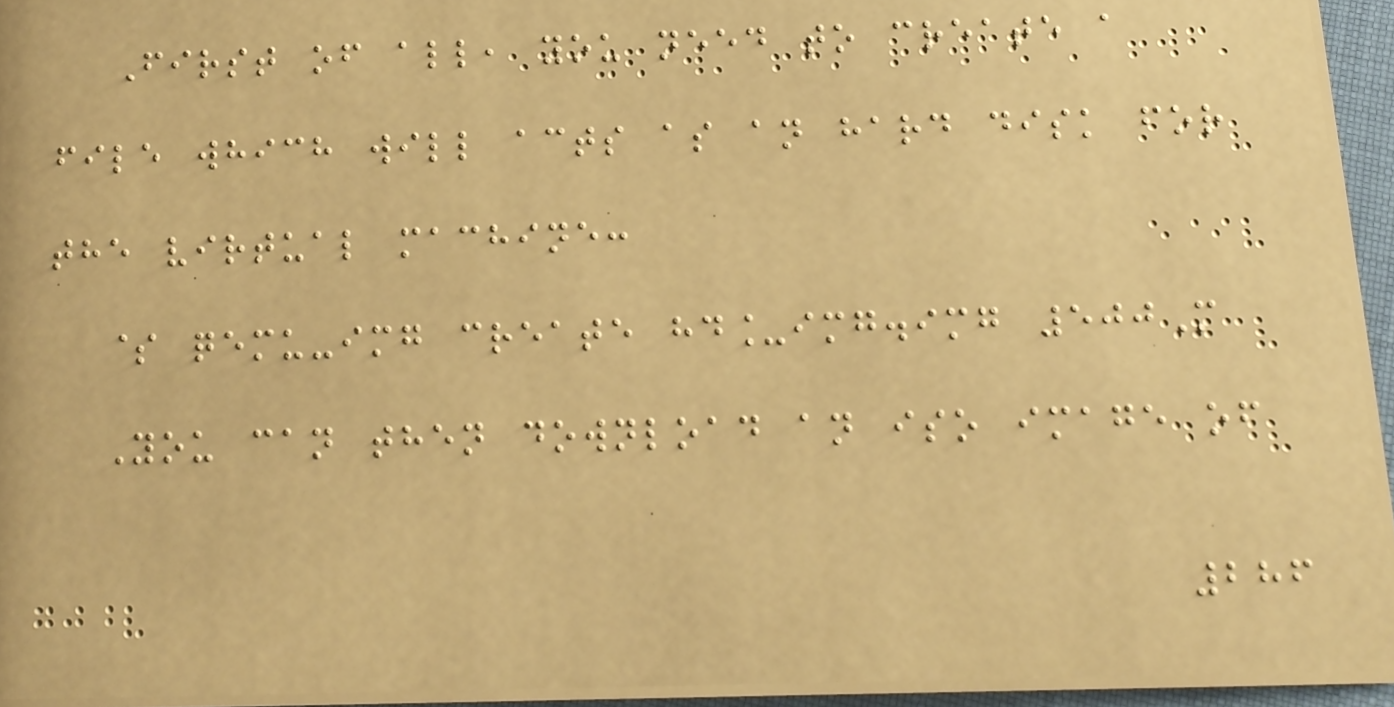First of all, you need to create a
file which will acts as an hard disk for
the virtual machine:
$ qemu-img create hd_img.img 500M
You can then download an iso image of
286
